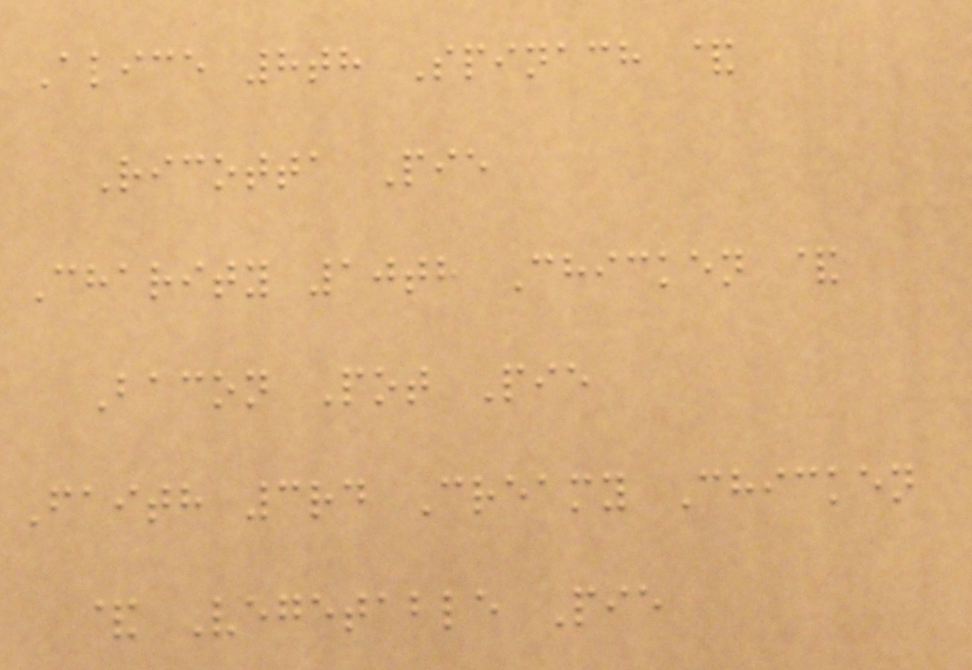Alice 8th Spinach &
Ricotta Pie
Charity 10th Chicken &
Bacon Pot Pie
Faith 3rd Creamy Chicken
& Vegetable Pie
